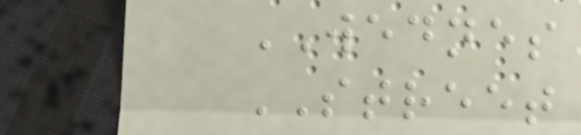WEDNES
STREET
